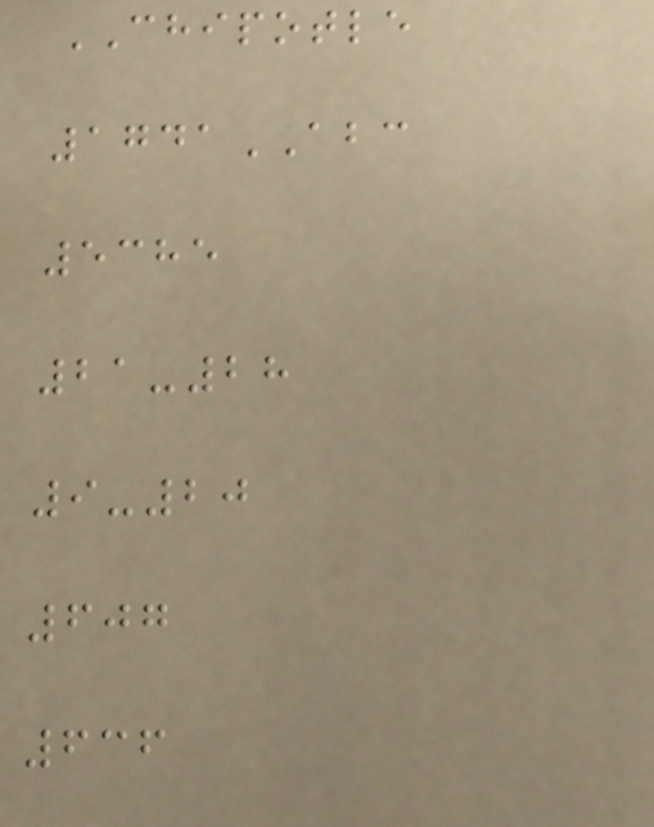CHIPOTLE
1741ABC
5385
21-28
9-20
607
636
